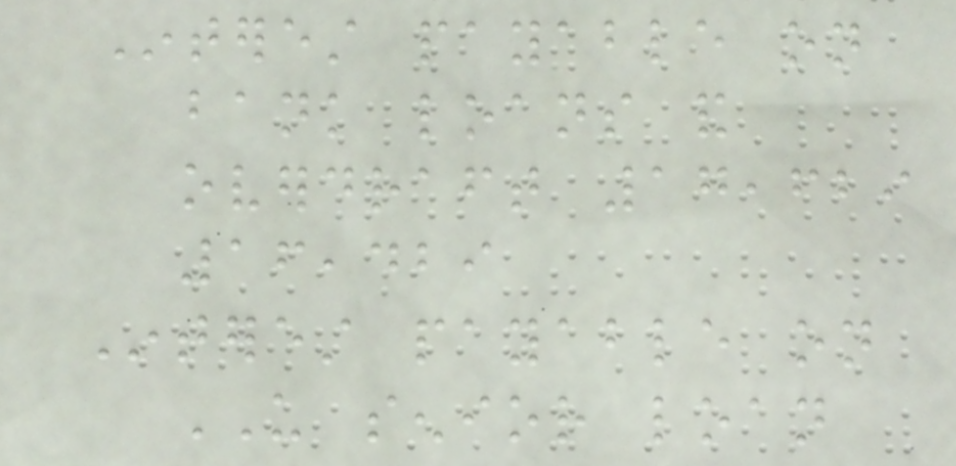Interest payable on
bank loans and
overdraft 17,629
16,429
Interest payable on
US senior loan
